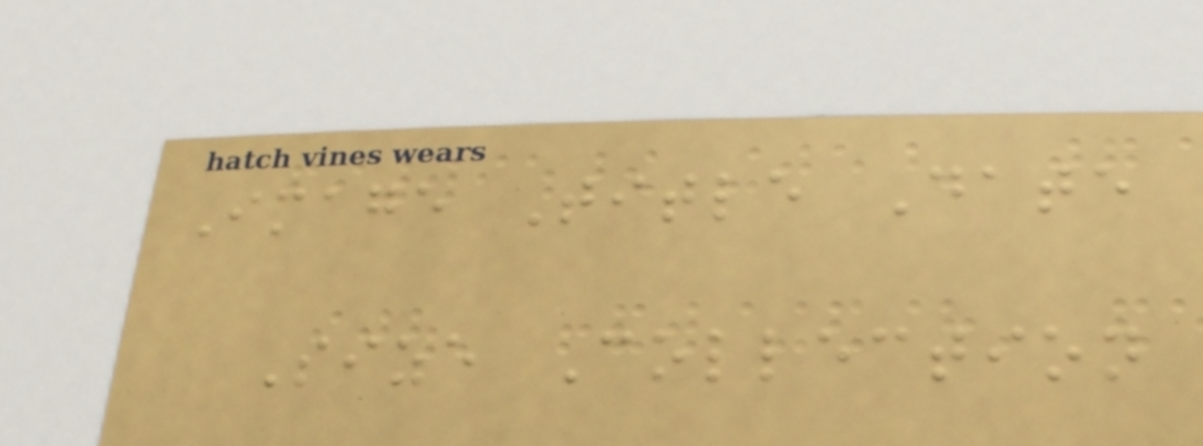Image Title Date
Size Collection
